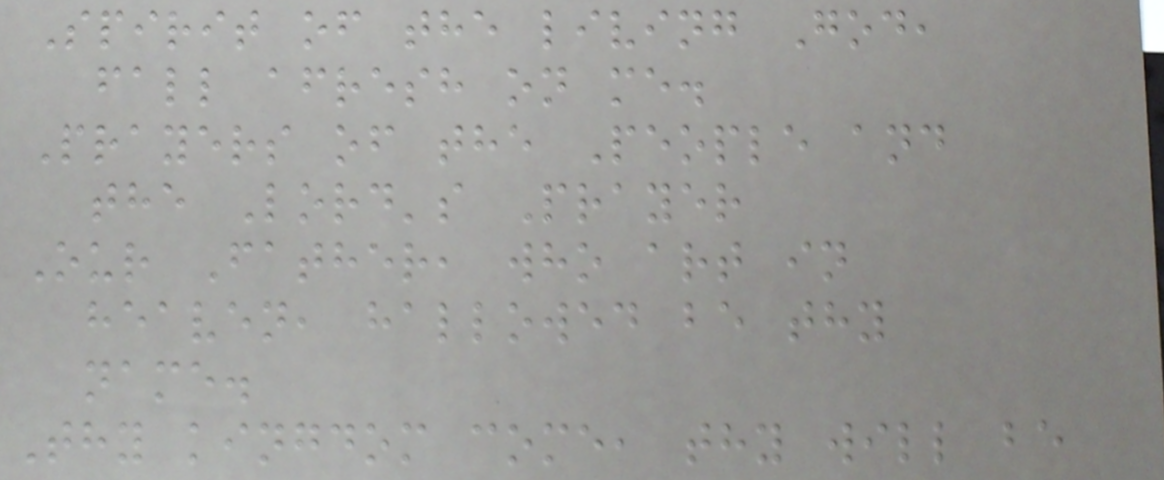Spirit of the living God,
fall afresh on me.
Prayers of the People and
the Lord's Prayer
Our Father, who art in
heaven, hallowed be thy
name.
Thy kingdom come, thy will be
